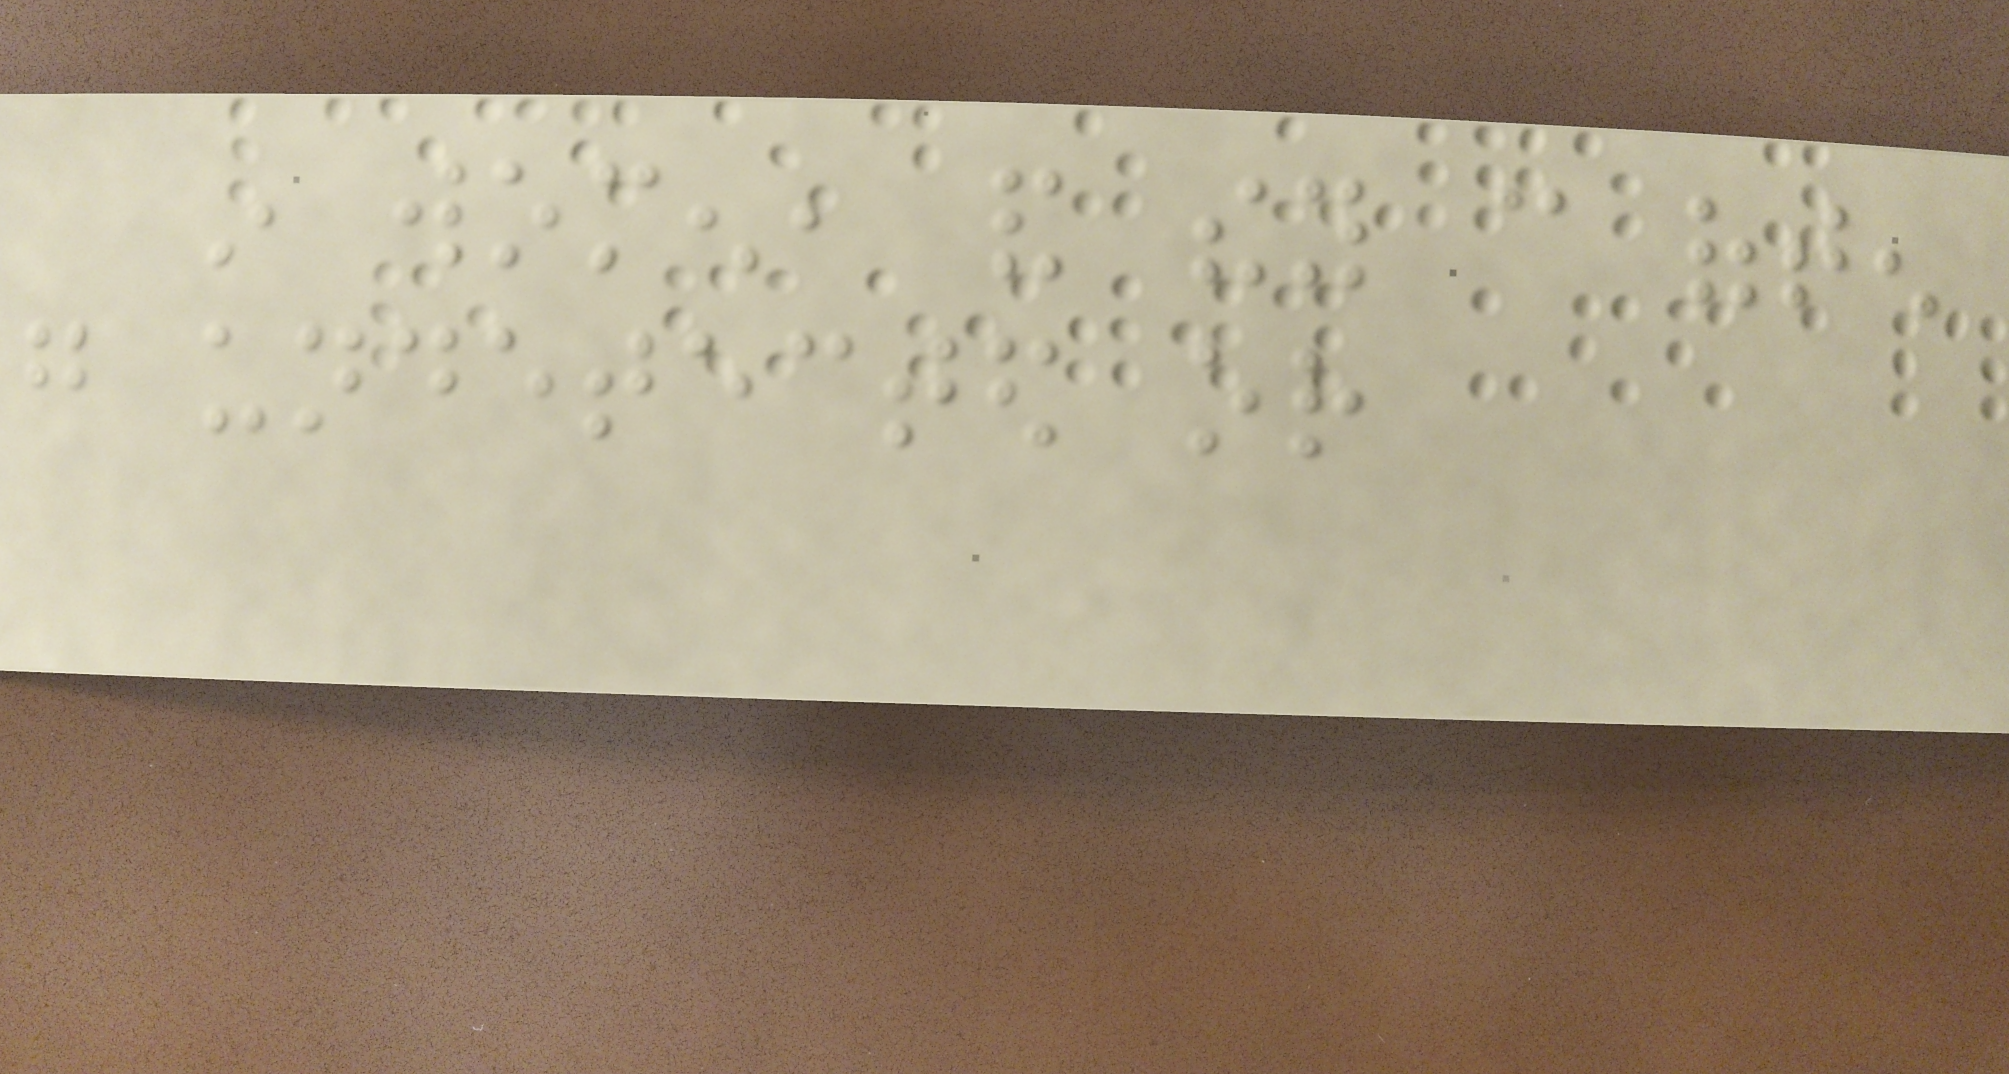in women, and they can often
go undetected or
